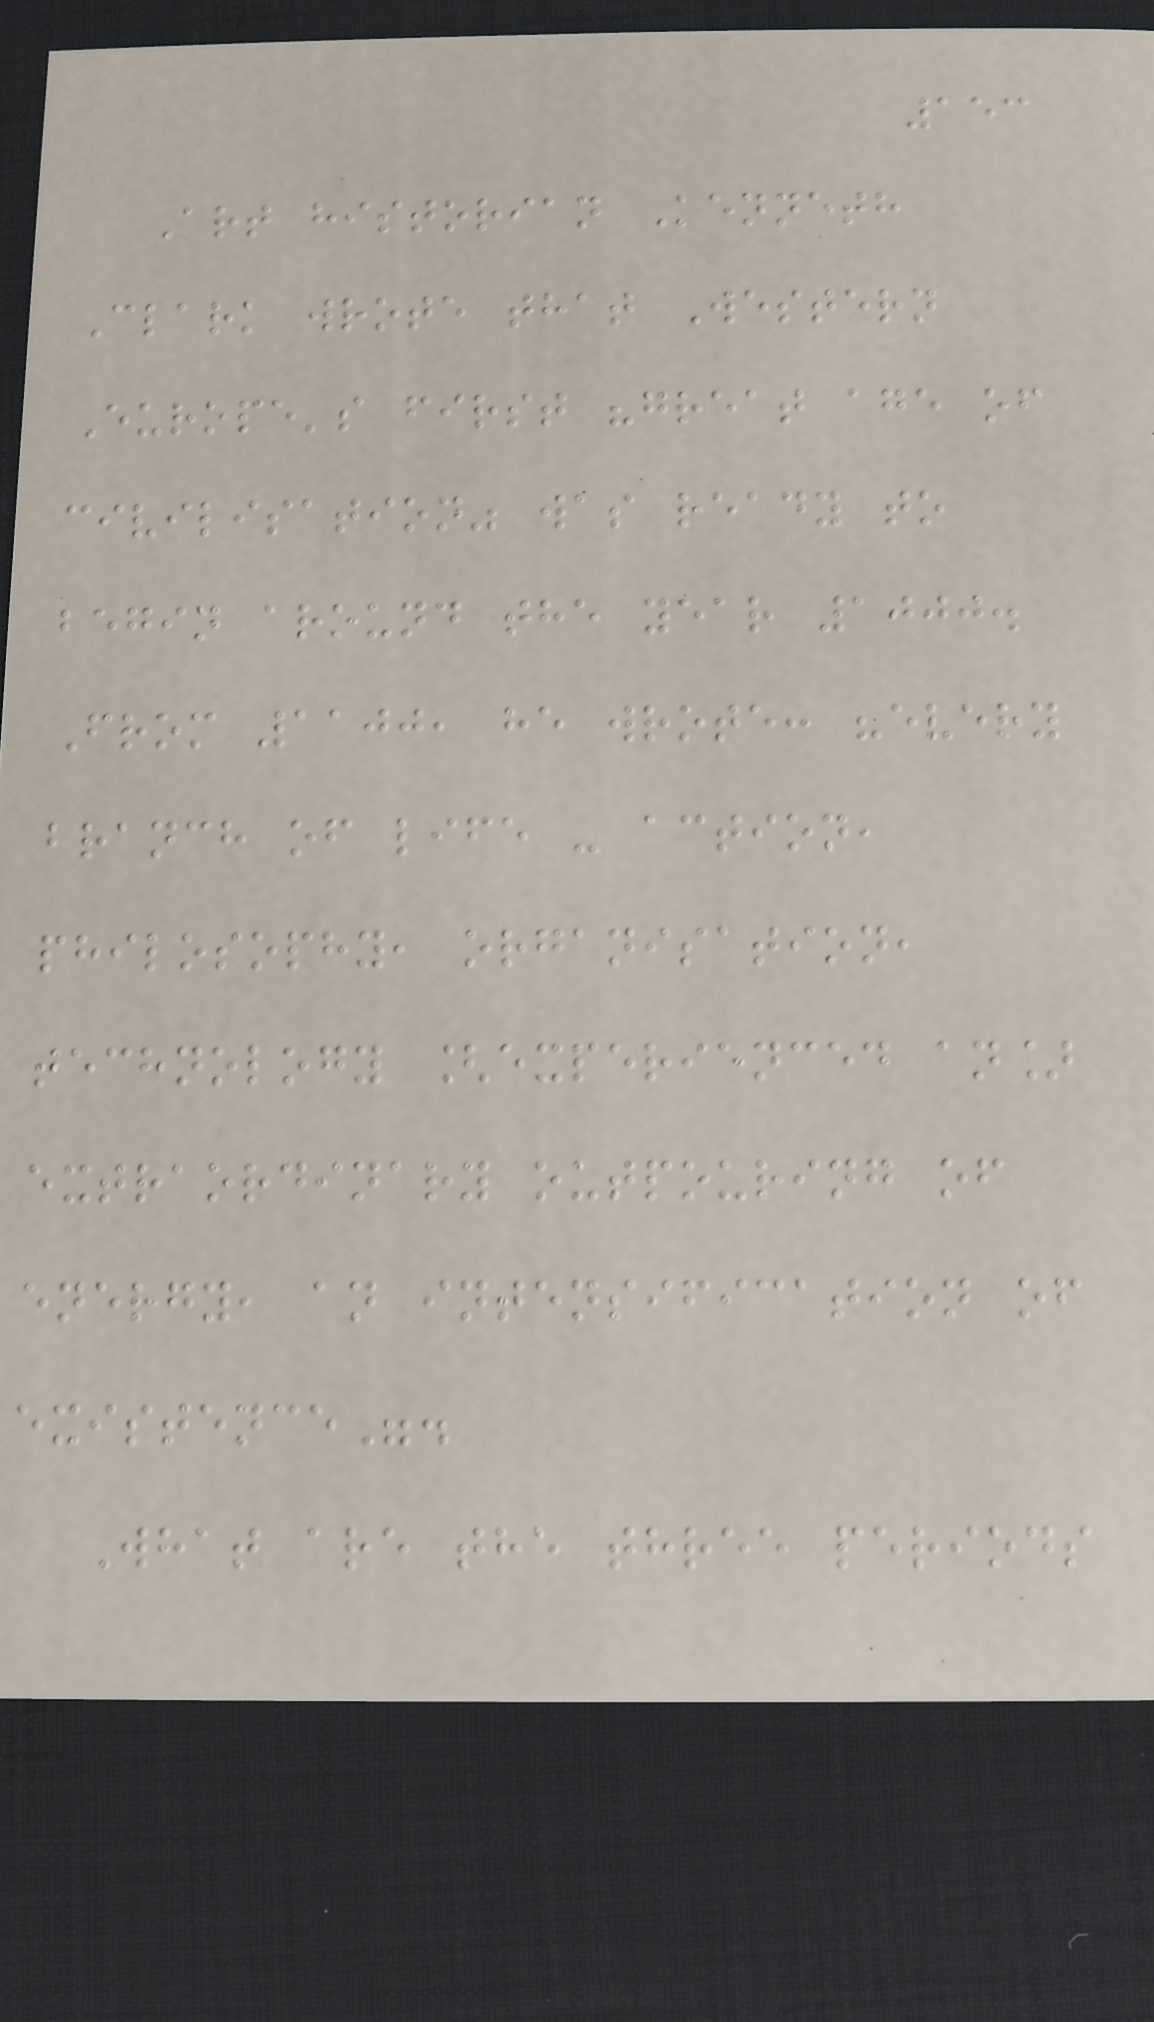153
Art historian Kenneth
Clark wrote that Western
Europe's first "great age of
civilisation" was ready to
begin around the year 1000.
From 1100, he wrote: "every
branch of life - action,
philosophy, organisation,
technology [experienced an]
extraordinary outpouring of
energy, an intensification of
existence".
What are the three periods
